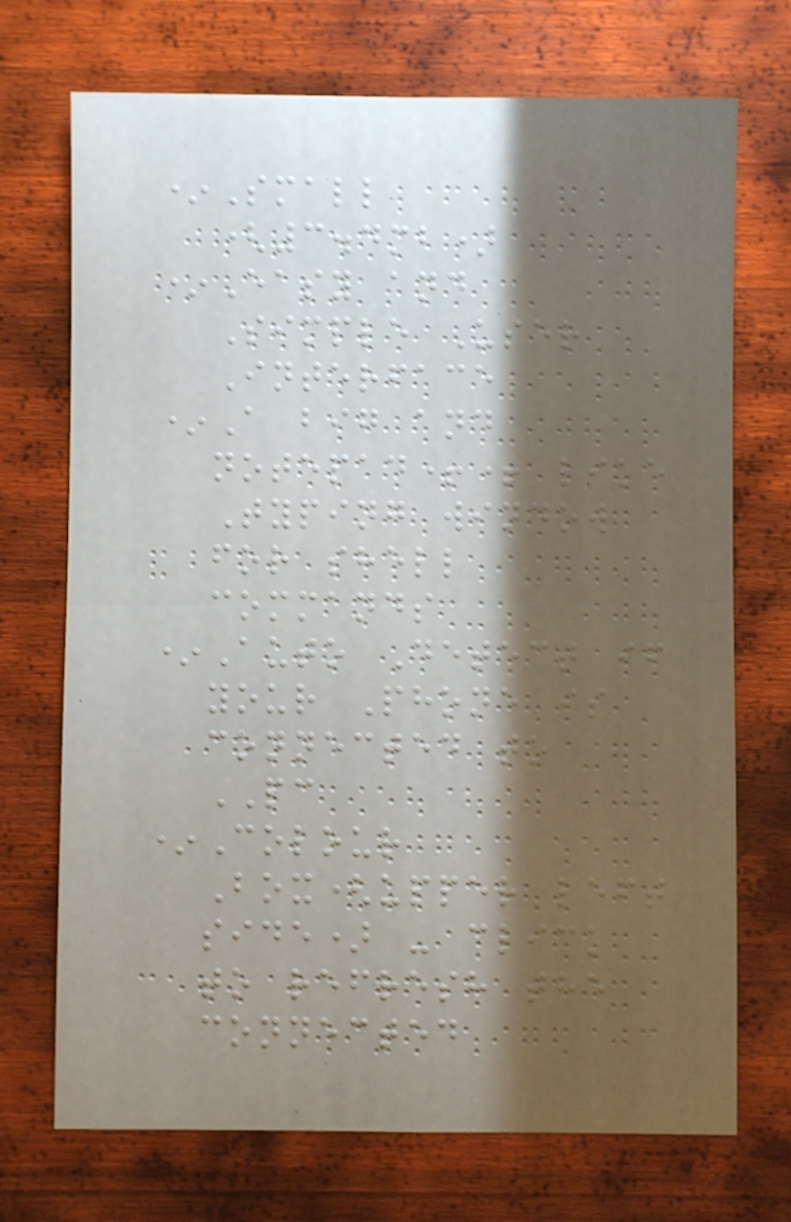*Small
(3.4mb)
*Easy and
Simple User
Interface
*A big and
notepad++ like
Typing window
for shell
commands
*Auto Detect if
your Phone is
connected to
PC
*Colour
Box(upper left
side) - click
to refresh the
connected
